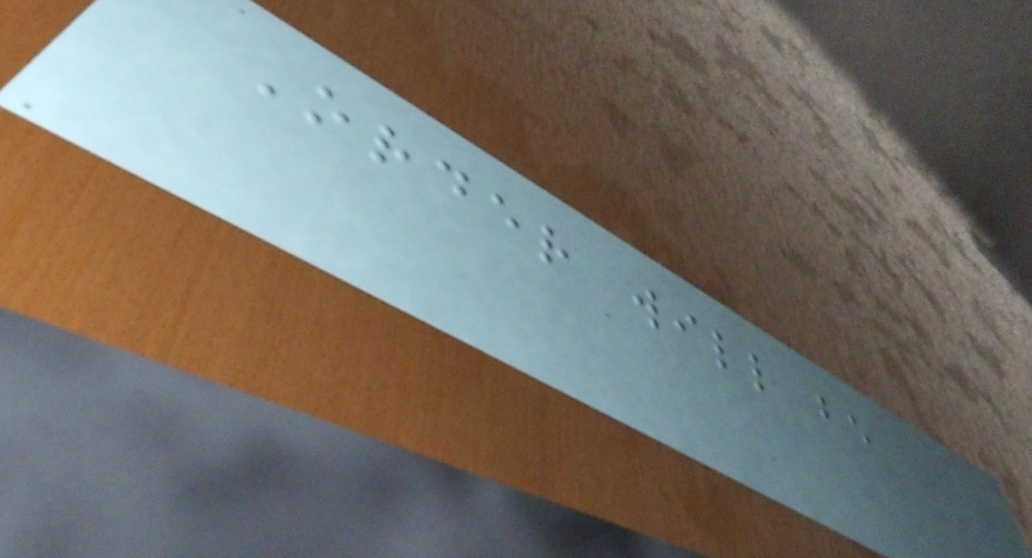Order will be
